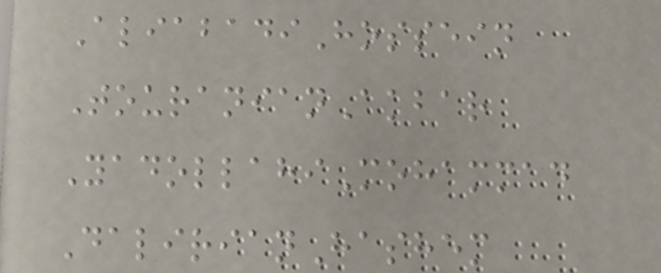AliabadiHossein
TouranianAkbar
YadollahiMohammad
DalirianHashem
